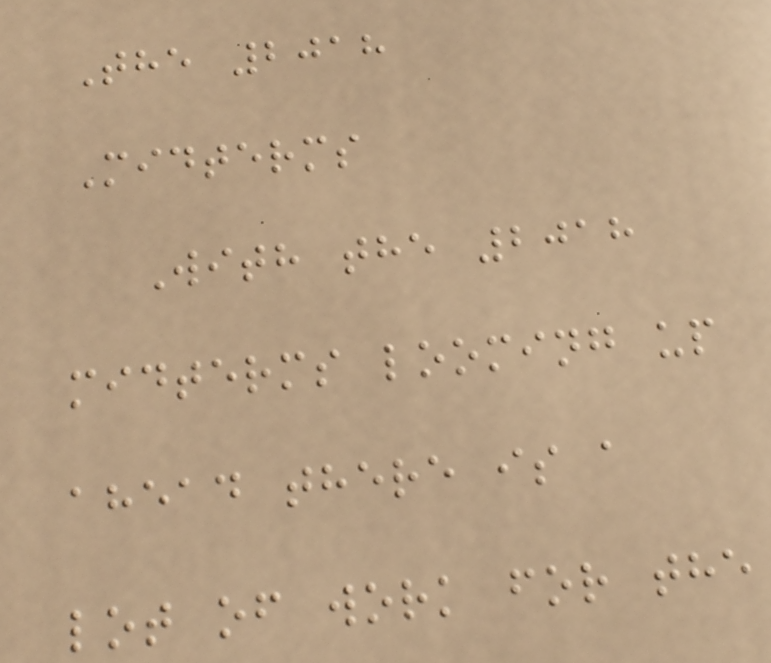The 2018
Midterms
With the 2018
midterms looming up
ahead there is a
lot of work for the
